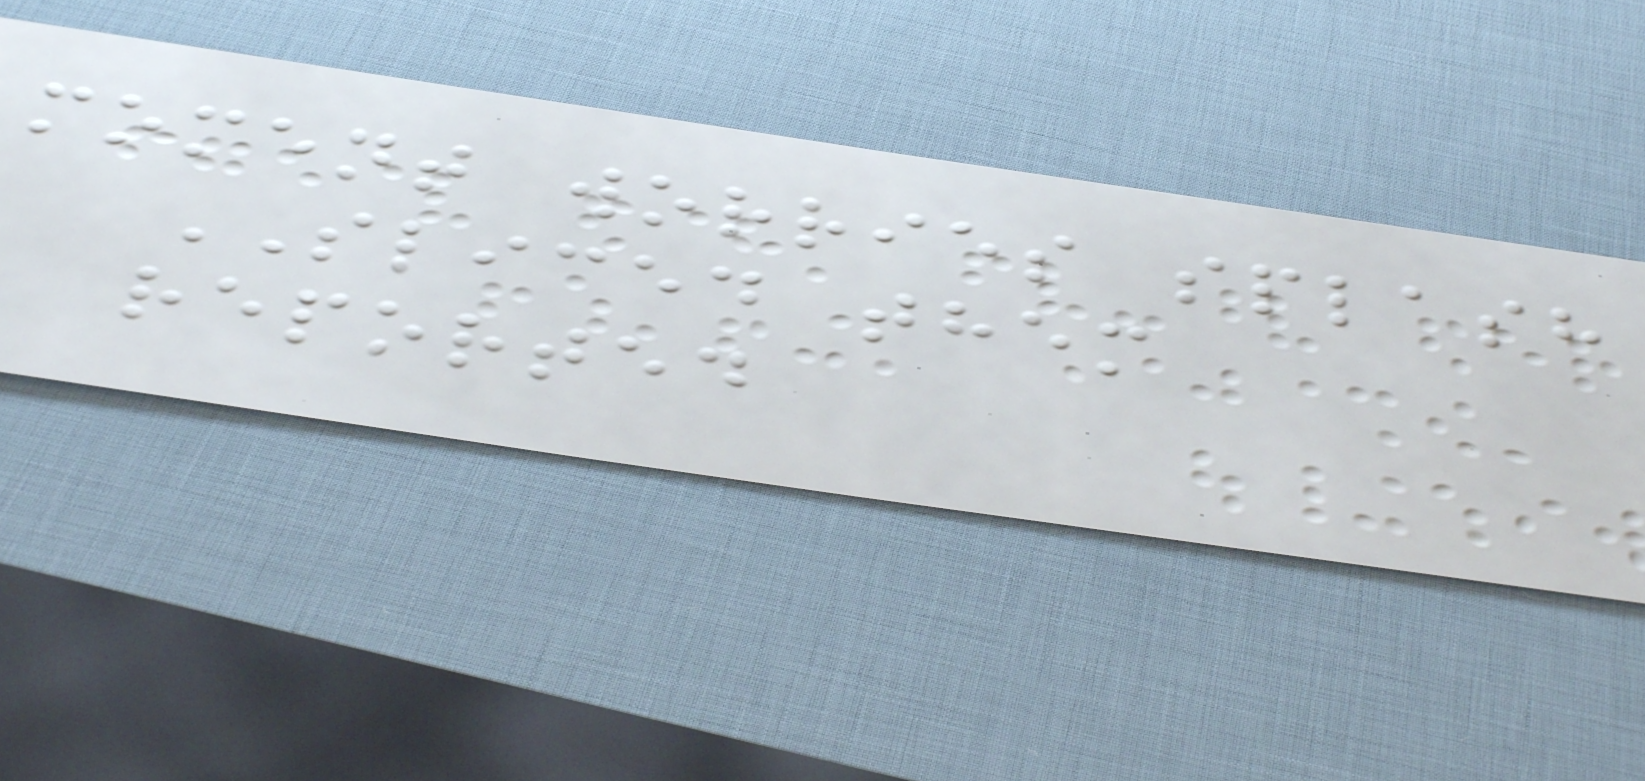moment worries splash
SLICED them
reported
